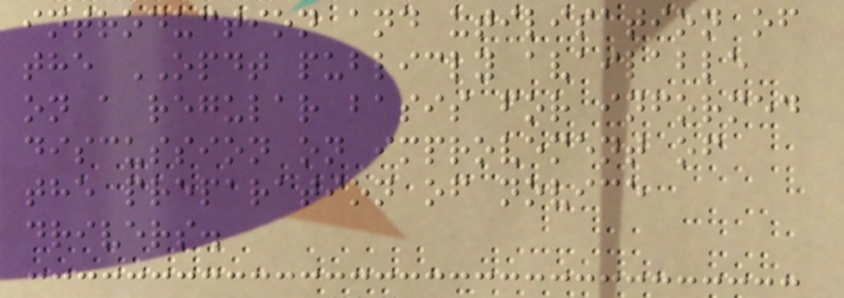introduction and utilisation of
the OPDT publicly available
on a regular basis for informed
discussion on improvement of
the preparation of novice
drivers.
